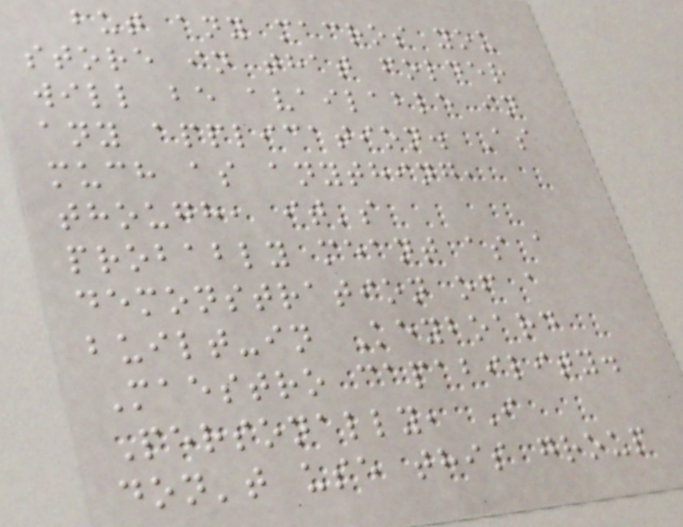but any macros you
store in that folder
will be available in
any application. As
much as anything,
though, it's
probably meant as a
demonstration of a
built-in Keyboard
Maestro capability.
Personally, I
don't use this group
